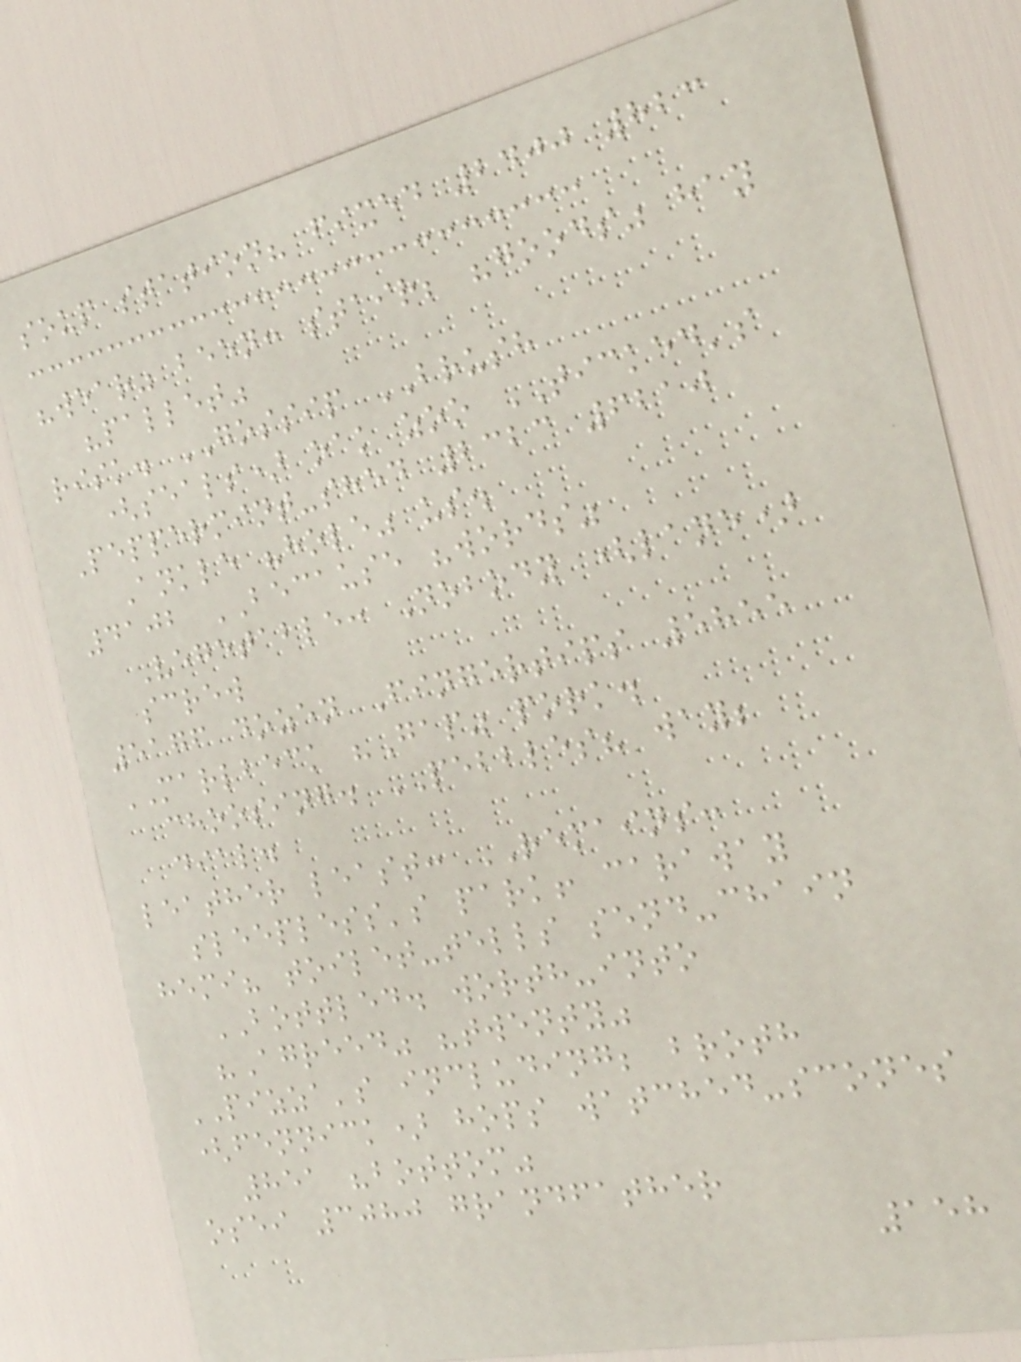soup station? fixed 2400 823
"wear" been: stair; "goods" hay
"pallet"
risk. GOSSIP BRUSH
(seals) oak zoo TICKED's
Peppermint-shed 2323 6210
Ankle "hole" us.
4102 BECAUSE "words"
Vegetable: Nobody (lane)
screw
5176 dozen Fingertips 5855
MARLBECK "Gap" pork.
choosing. PEBBLES? way;
dial.
leather least: REMAINS:
sleepless's park! caraway
hemi? toilet-tells send-chain
BOTTLED. worth-into
"Agreed" "twenty"
PIZZA's including; broth
(fennick) hops watched-scones
851 "bottom"
osei 3080 grandfather
158
